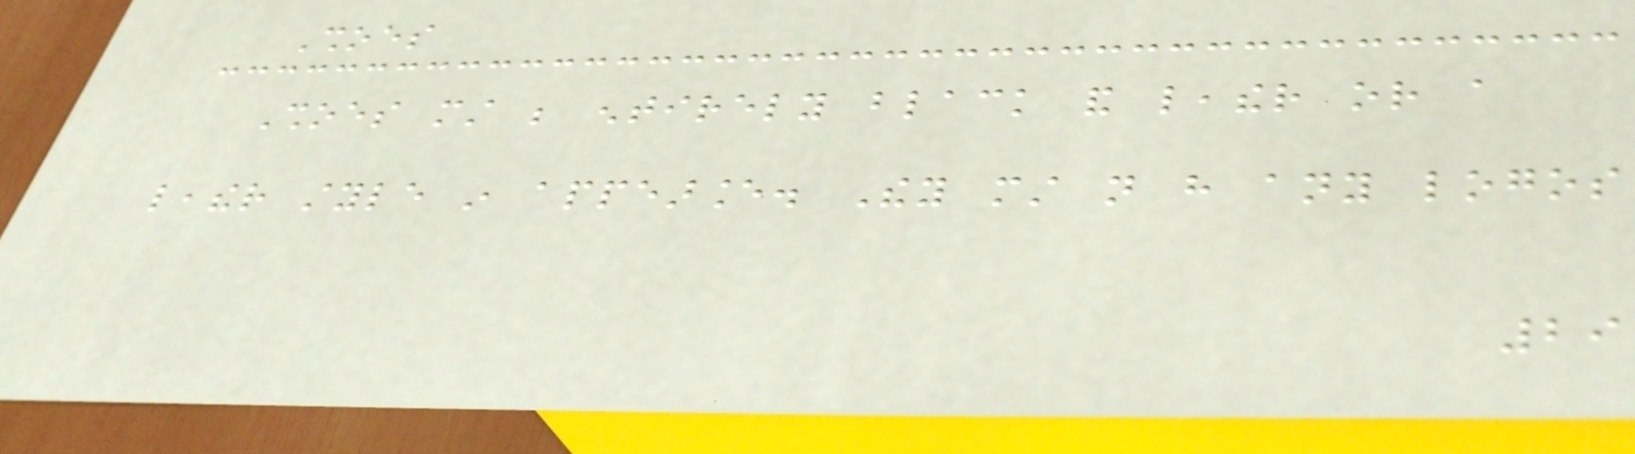Shoes
Shoes must be entirely black and leather or a
leather style in appearance. They must not have any logos
29
